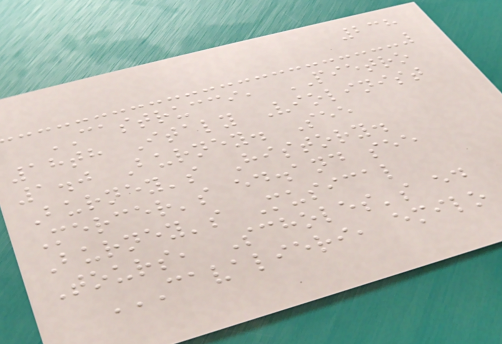238
CASTRUCCI, PIETRO
18th Italy Violinist
1.0 Burney. See
Burney's History.
Mercer's ed.and see
Burney's Musical
Tours, Scholes's ed
CAVALIERI, EMILO
